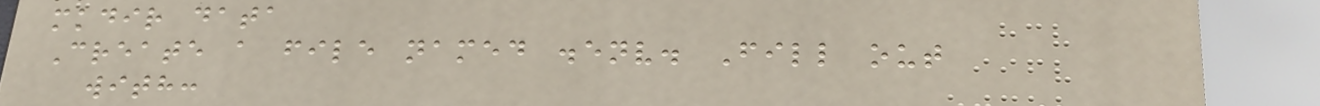mkdir data
Create a file named .env. Fill out
with:
